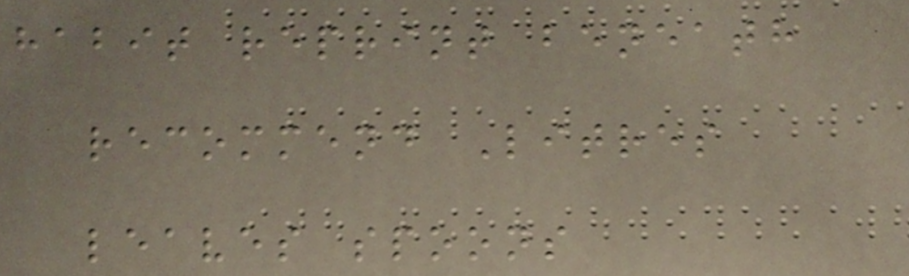habit reprint beneath
recommend Litres
leaves spoons
